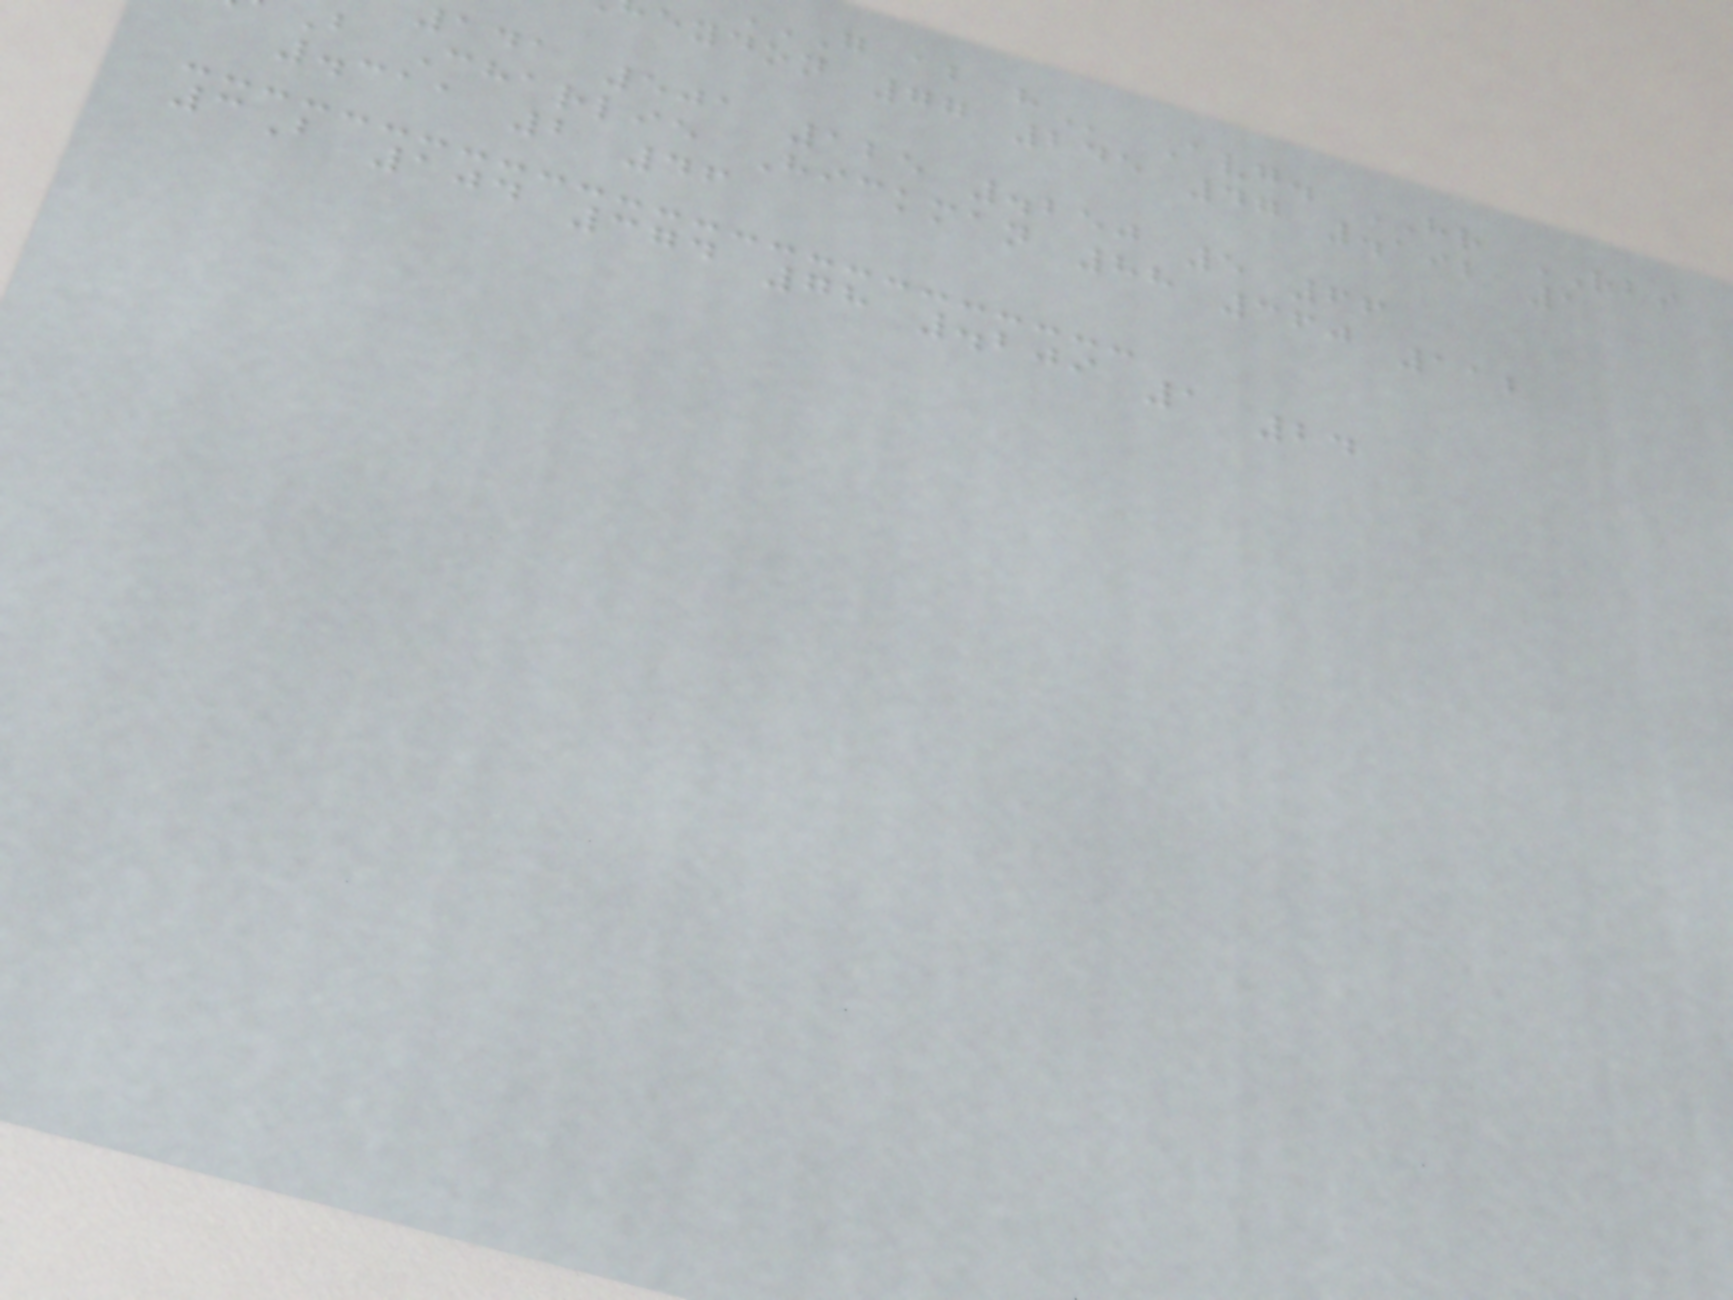eydon 77 245 47 .192 1
141 501 125 .250 5 66
b Charlie Hickman 88 360 112
.311 2 46
3B 104 374 78 .209 1 24
